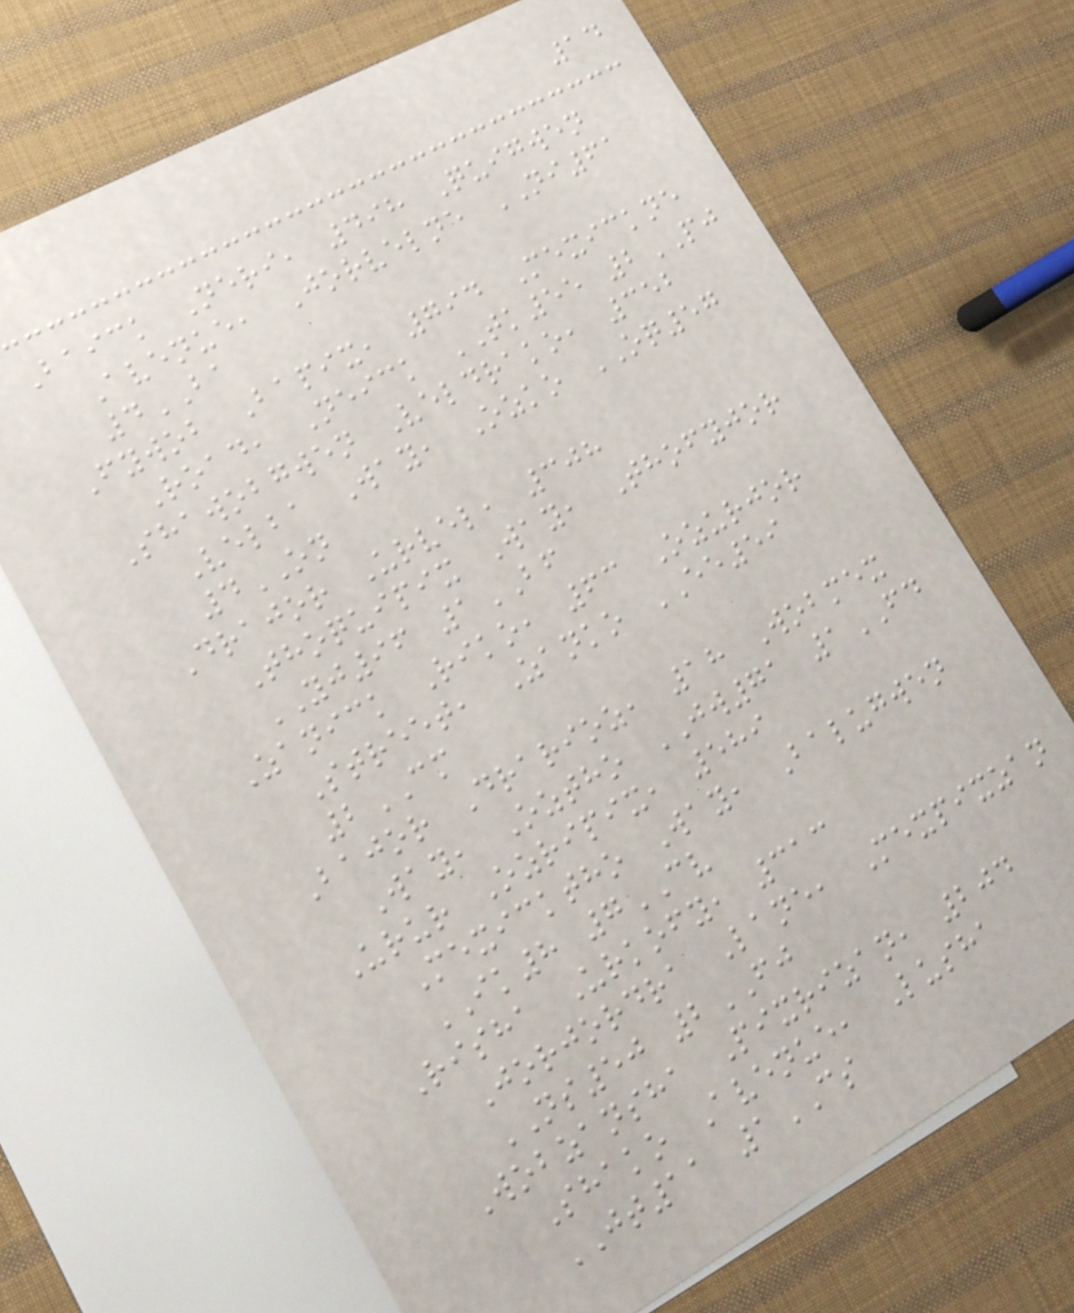14
Baick Neri, 498 Quigwen
Avenue, Jorvelne NI61
4BA
Fywob Bapix, 794 Mexickne
Road, Neick TK55 2PJ
Shawobgwen Veldrako, 352
Velba Way, Ozko OQ57
4ON
Drajor Urvel, 308
Thoquipix Way, Thofyjor
YJ96 1BF
Zanick Riko, 63 Ozurjor
Street, Zanko EE59
2CM
Bajor Drarioz, 18 Wobmex
Way, Oztho JW71 1FD
Urur Ozripix, 589
Mexicktho Way, Balugwen
IK8 7CV
Risha Urkofy, 313
Jorjordra Lane, Mexpixzan
NS50 2FJ
Wobzansha Pixrizan, 204
Shako Avenue, Lusha
JT11 1CS
